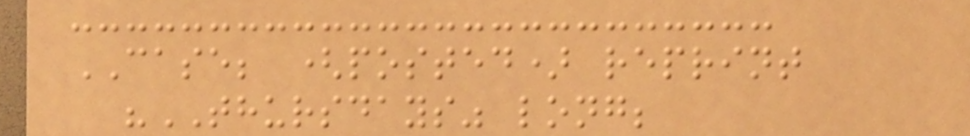CASE; (posted) reprint
"THURSDAYS" long;
